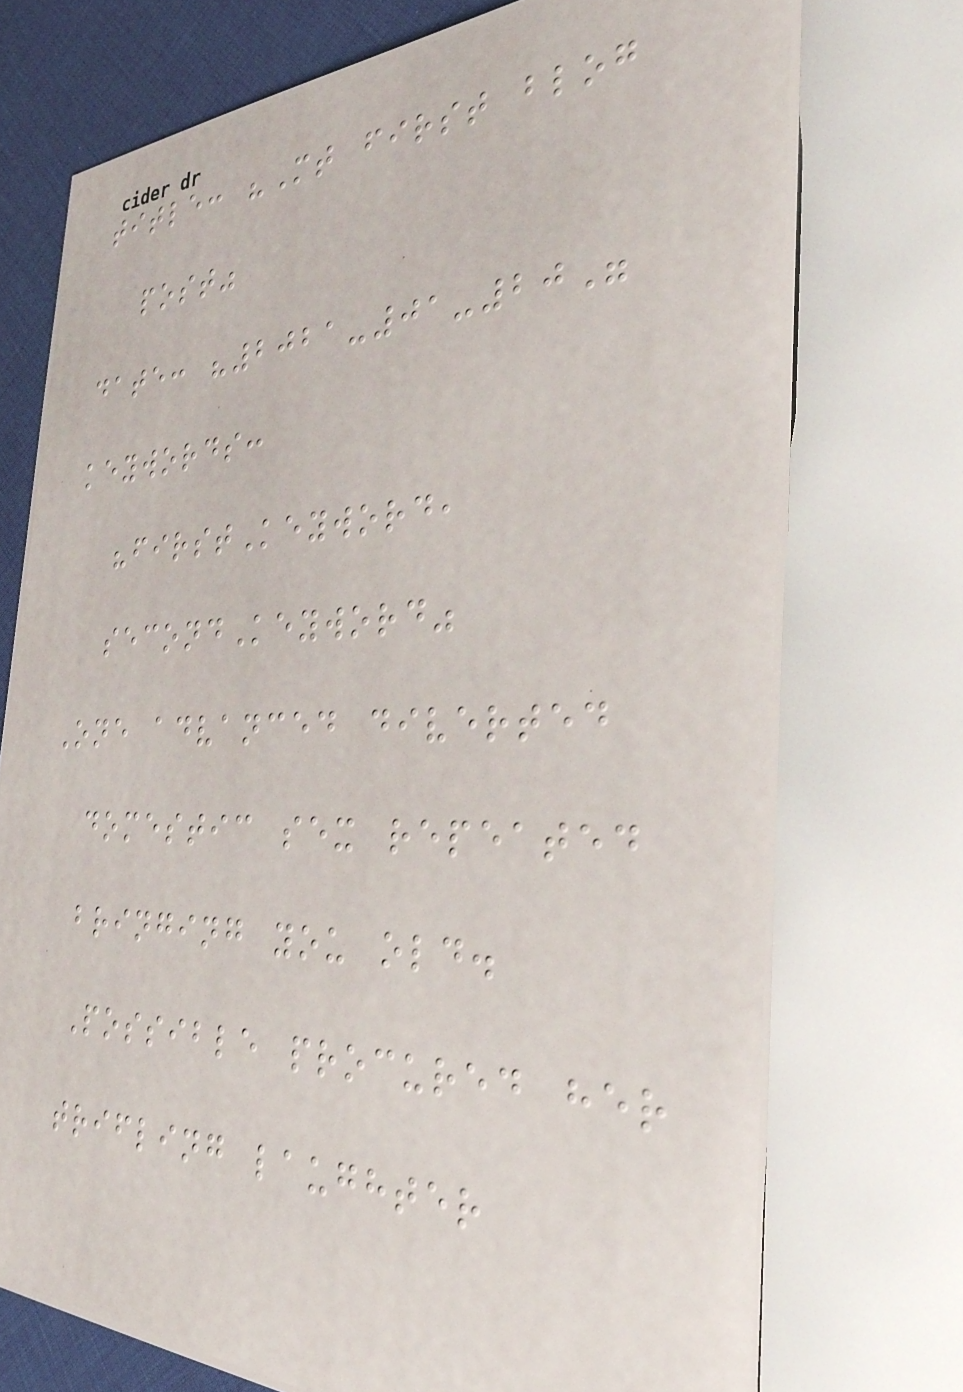title: "Mt first blog
post"
date: "2021-01-20"
keywords:
"firstKeyword,
secondKeyword"
One advanced diverted
domestic sex repeated
bringing you old.
Possible procured her
trifling laughter
